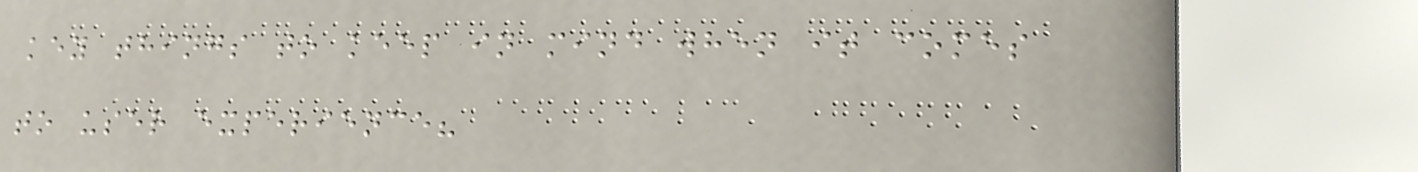key things to keep in mind when it comes
to user experience?
